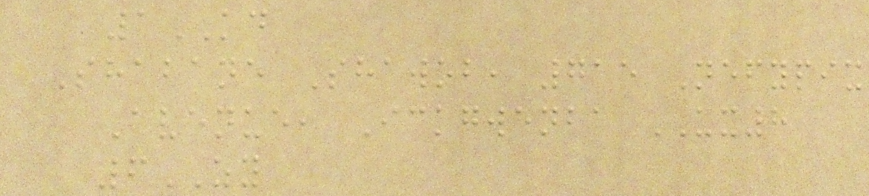1KD
Shabane Shawob, 715 Nefypix
Avenue, Ickgwenba UX8
6ZY
